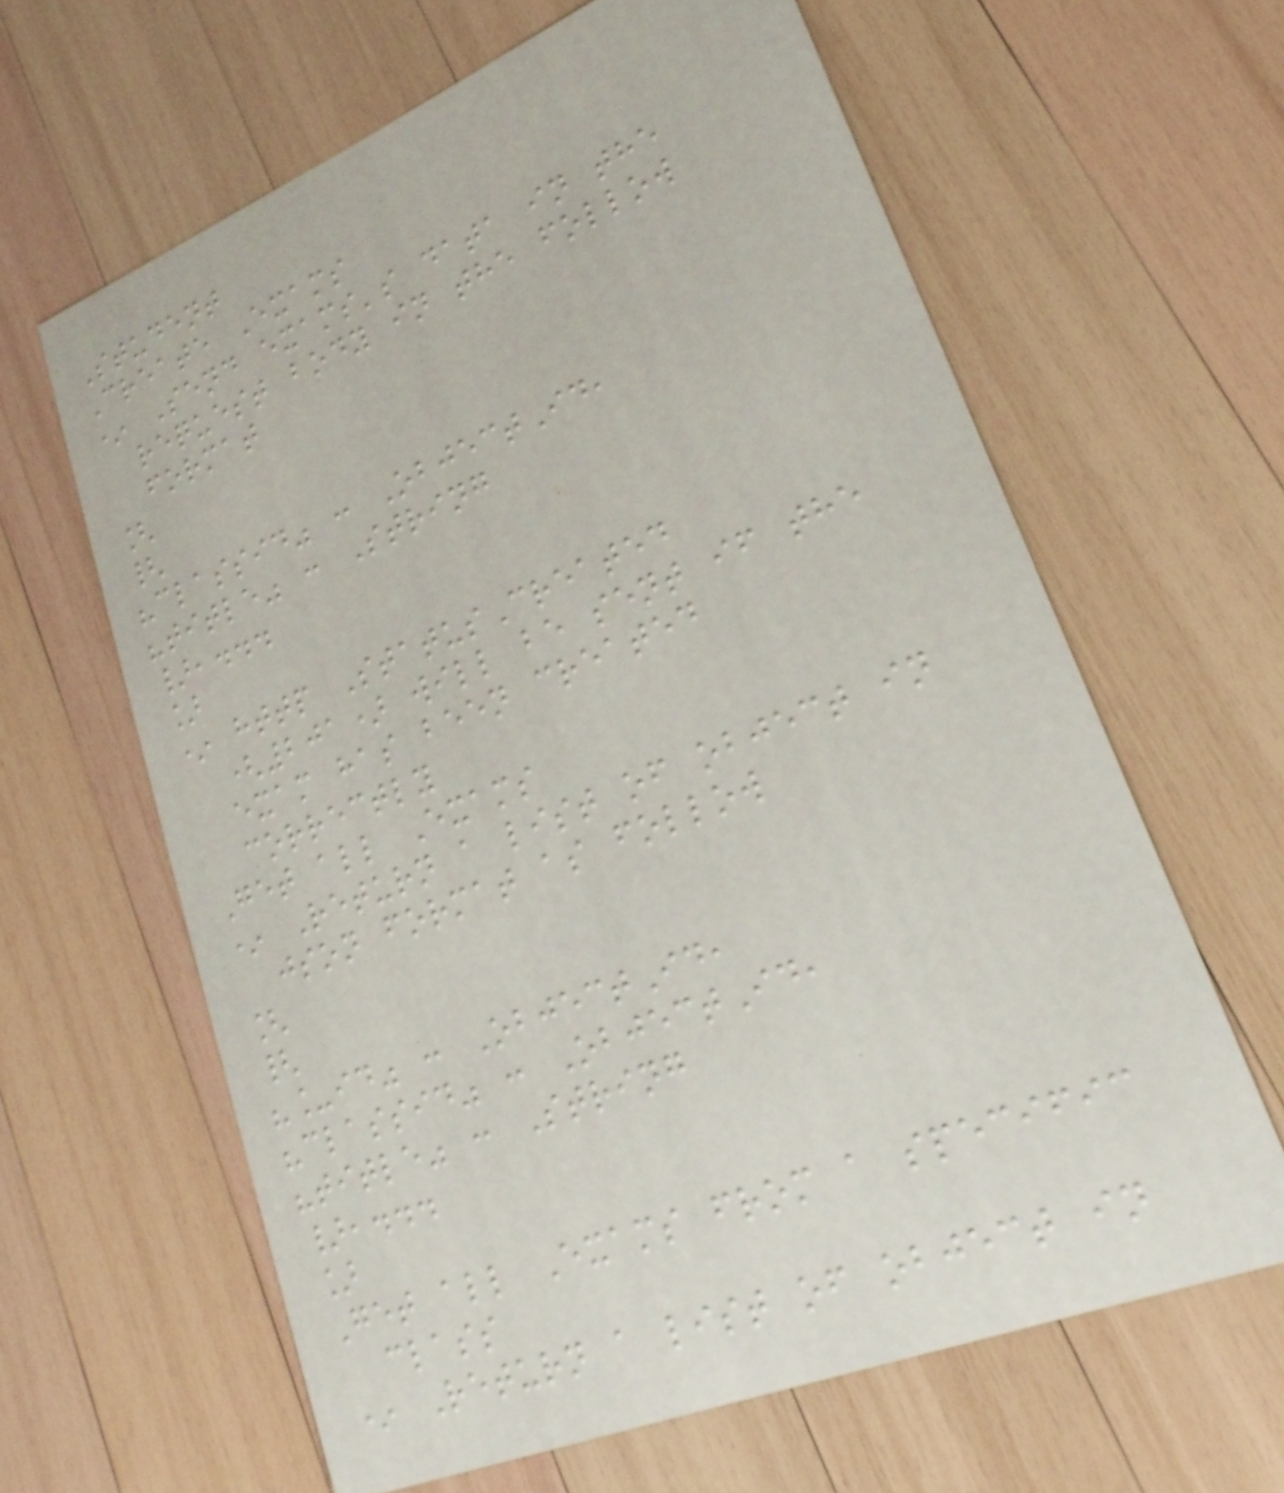Student
Create Exams
* Send exams's data in the
request body in the follow
format
[
{
"classid" : ObjectId,
"title" : String
},...
]
* http StatusCreated
(201) will be sent if the
exam has been created
correctly
Get all Exams
* Return a list of object in
json format as follow
[
{
"_id" : ObjectId,
"classid" : ObjectId,
"title" : String
},...
]
Get all Exams from a specific
class
* Return a list of object in
